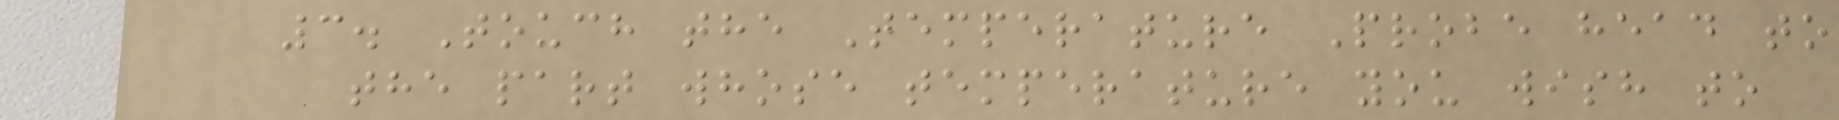3. Touch the Temperature Probe head to
the part whose temperature you wish to
